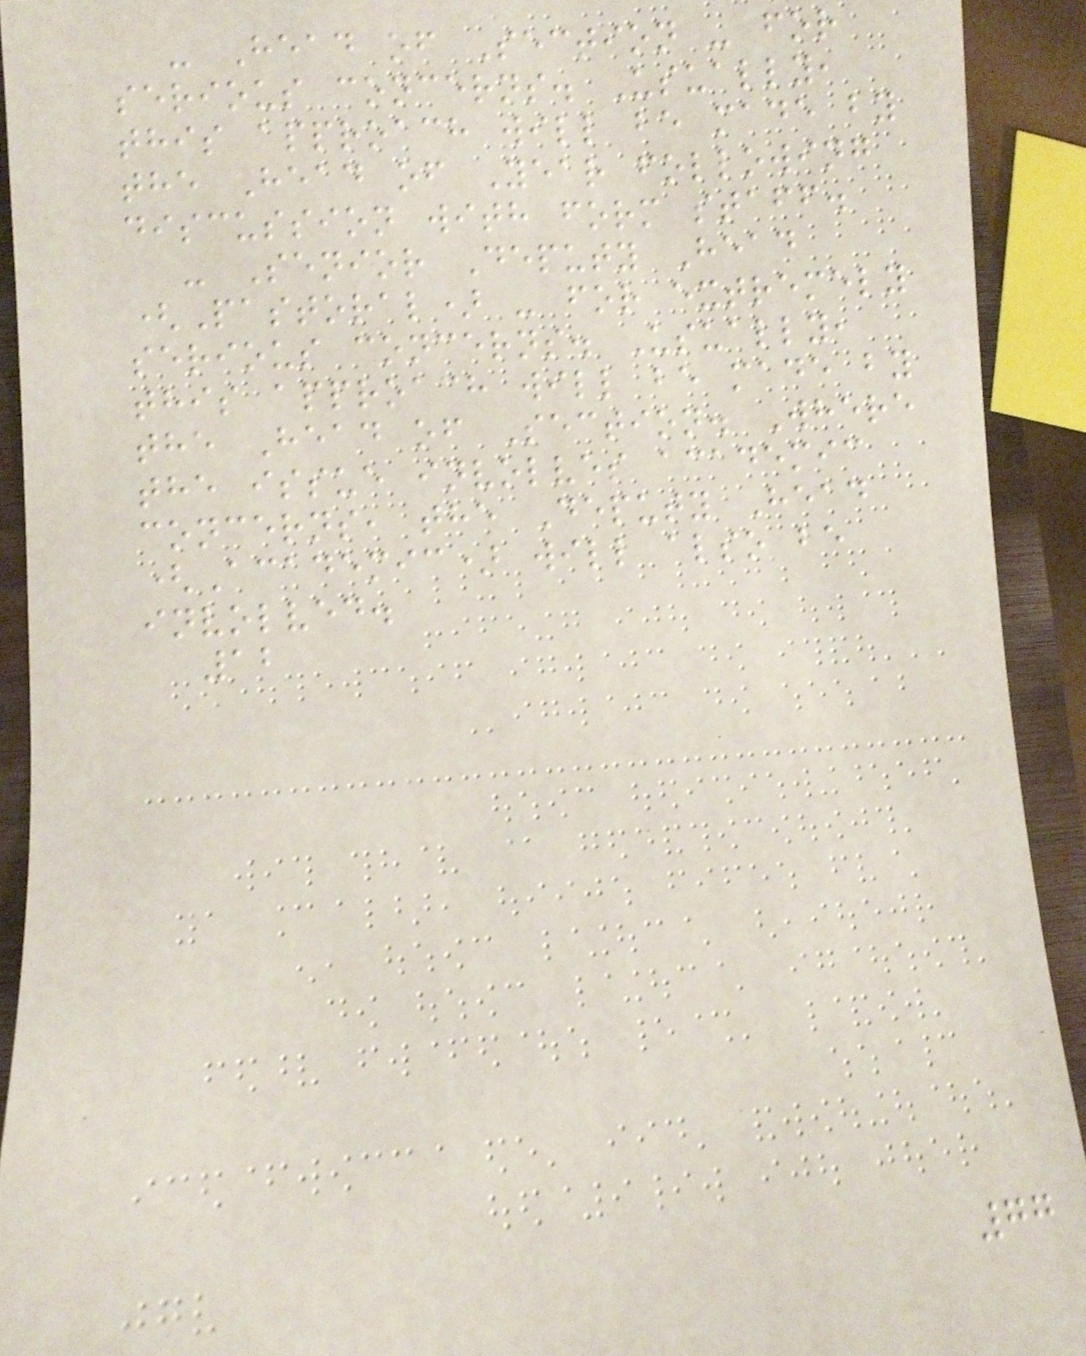- Head of Section - for
serious concerns. Usually,
this approach will be made by
the Head of Year following
discussion with form staff.
- Senior Deputy Head
(Pastoral) - for extremely
serious concerns. Usually,
this approach will be made by
the Head of Section. Where
the issue involves academic
concerns, the Deputy Head
(Academic) will also be
involved.
12
77
